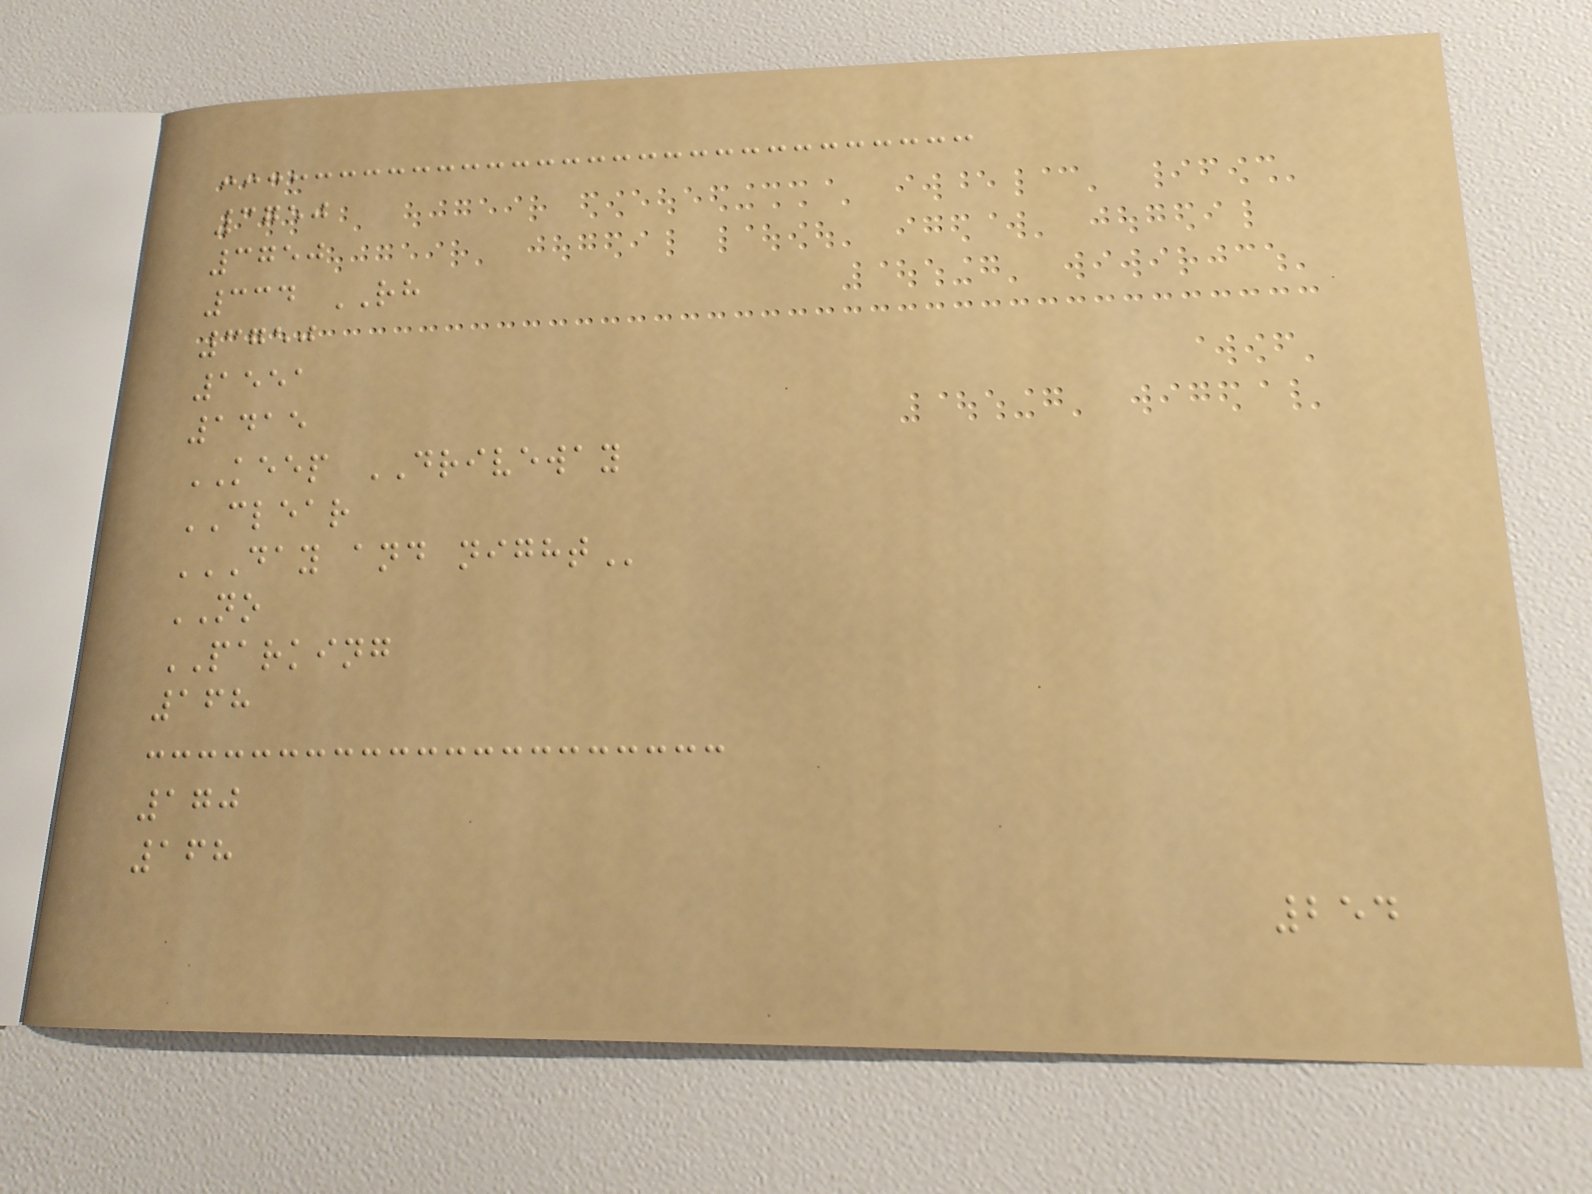3750
3750
334 RH
3750
1551
1415
KEEP DRIVEWAY
CLEAR
DAY AND NIGHT
NO
PARKING
168
170
168
254
